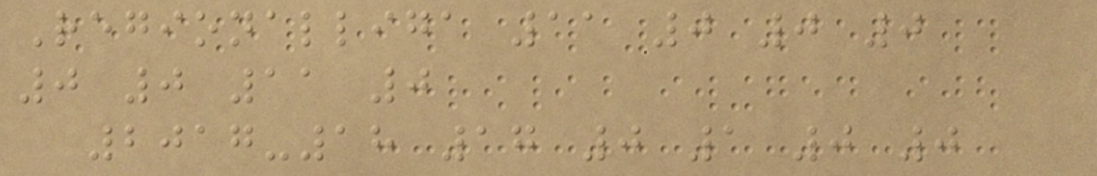Regionalliga 11 0 0 0
0 0 11 0
2017-18 17 0 1 0 0
